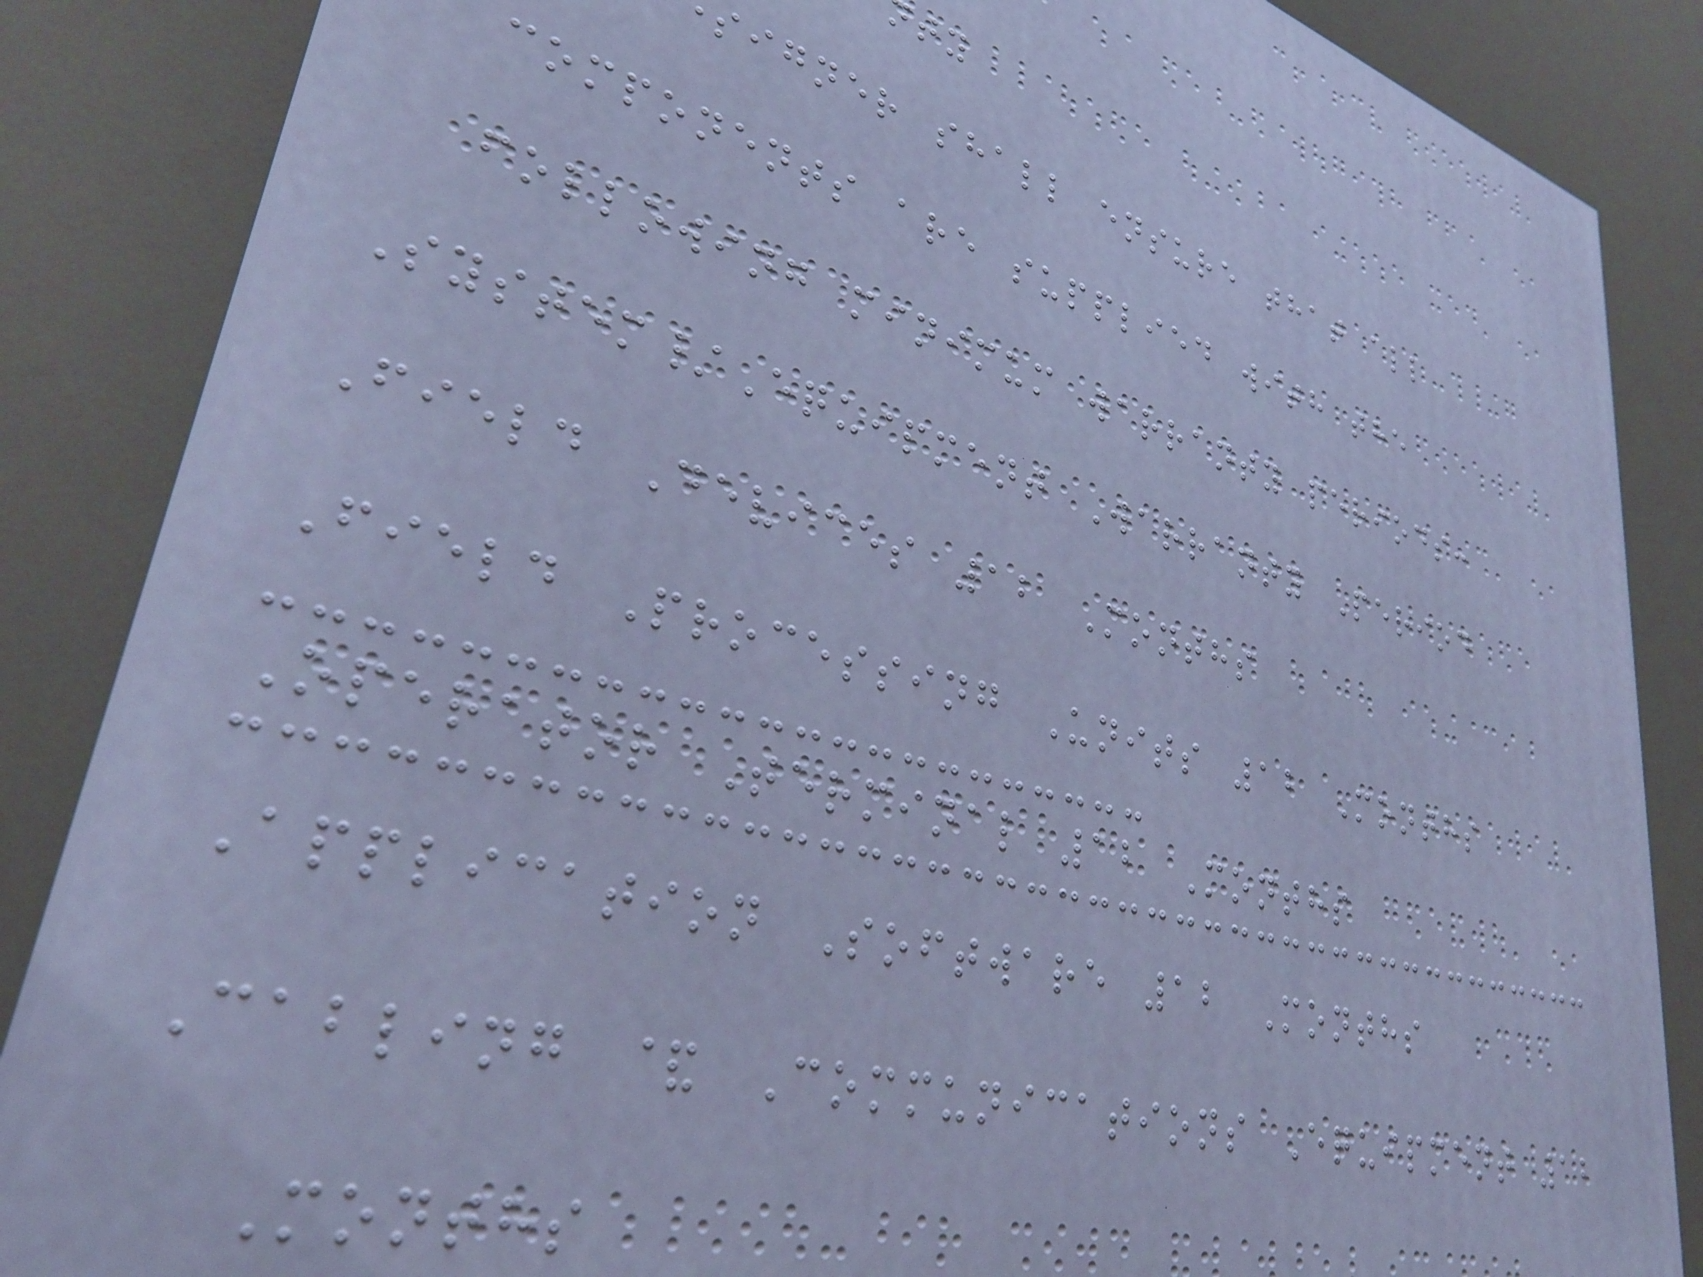signer shall ensure that all
components are supplied with the
following minimum warranty periods:
System/Equipment Warranty Period
Field Devices 12 Months
Field Processing Units 12 Months
Operator Terminal 12 Months
Application Software 12 Months
Cabling & Communications Equipment 12
Months
